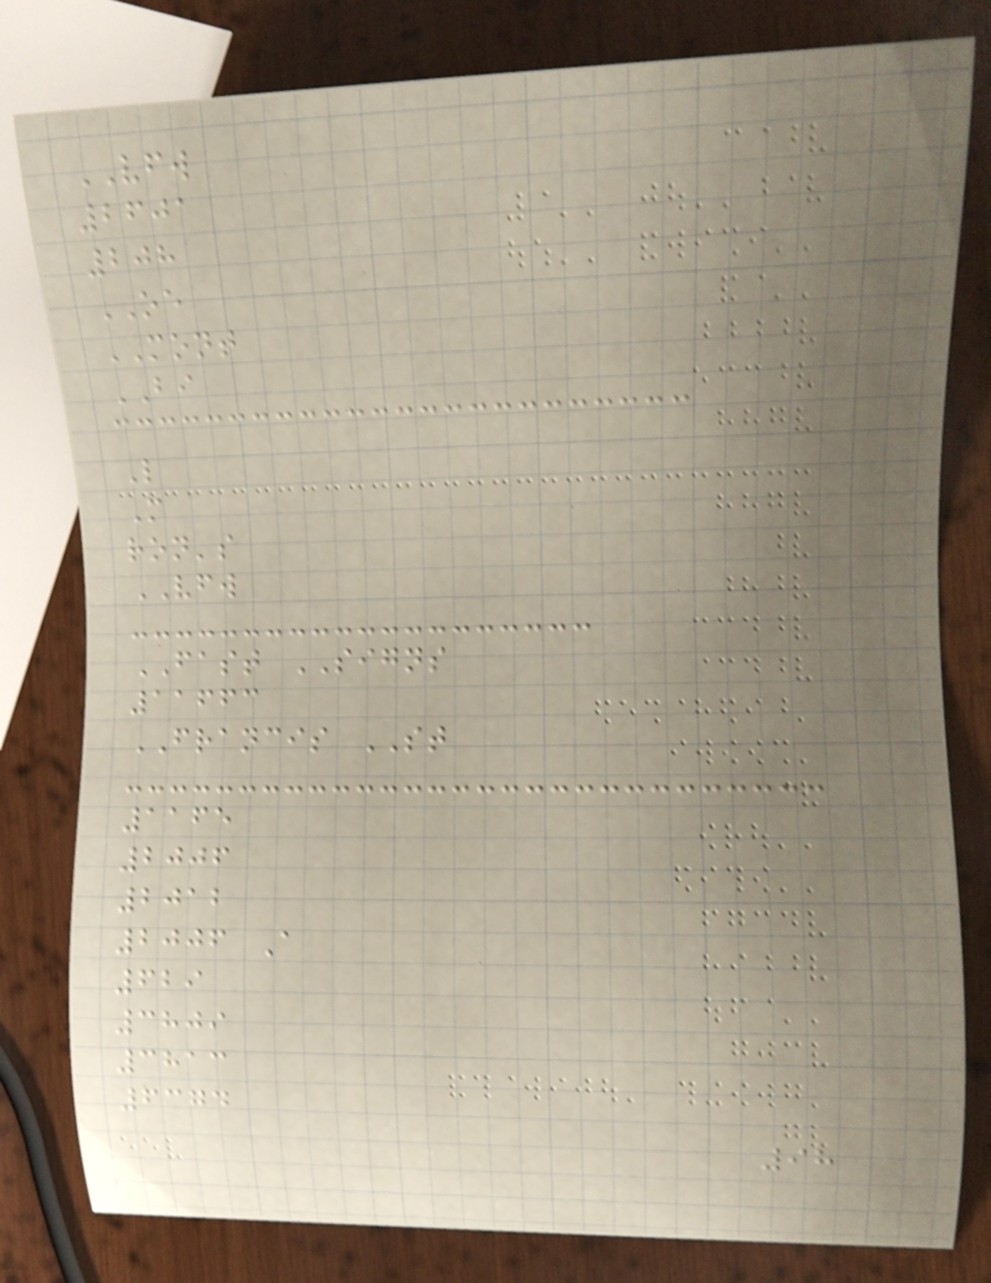VFW
2601
208
OE
MONT
BI
L
M
ron's
VFW
FAST SIGNS
11663
FRANCIS ST
1165
2006
2012
2006 A
629
3809
3813
6374
98
